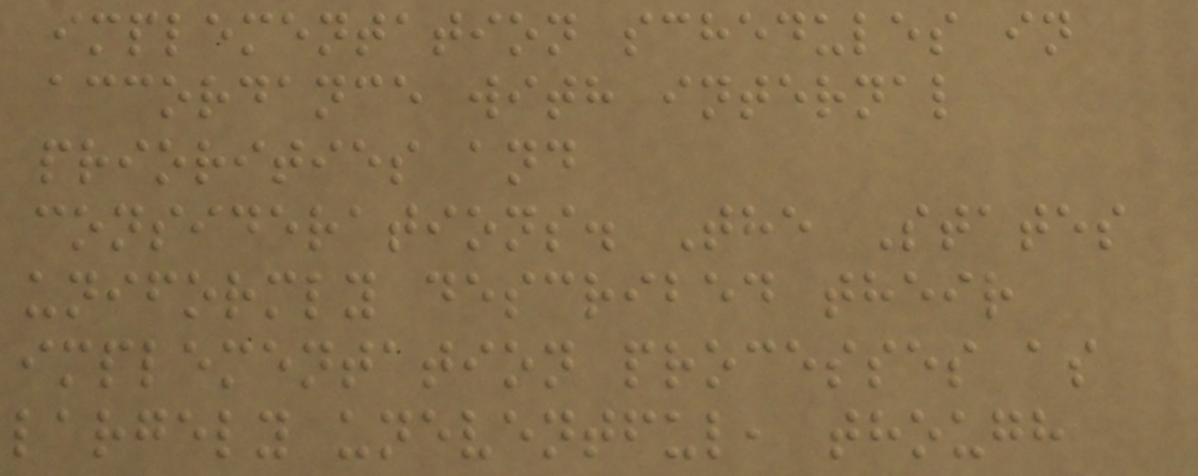implementation schedules in
accordance with internal
priorities and
considerations. The States
uniformly described their
implementation processes as
largely uneventful, though
